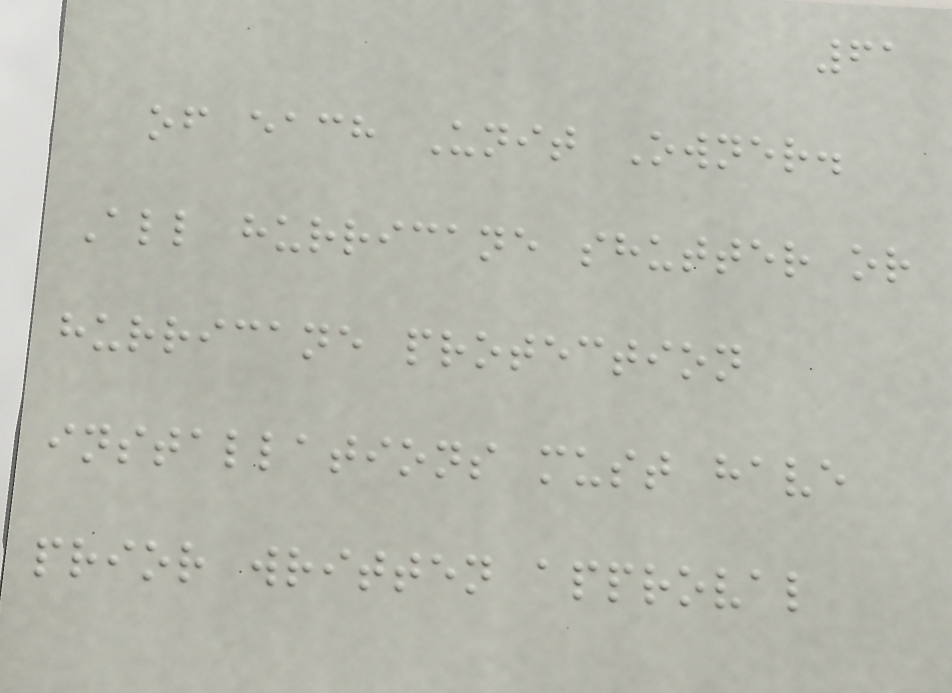61
of each Unit Owner.
All hurricane shutter or
hurricane protection
installations must have
prior written approval
